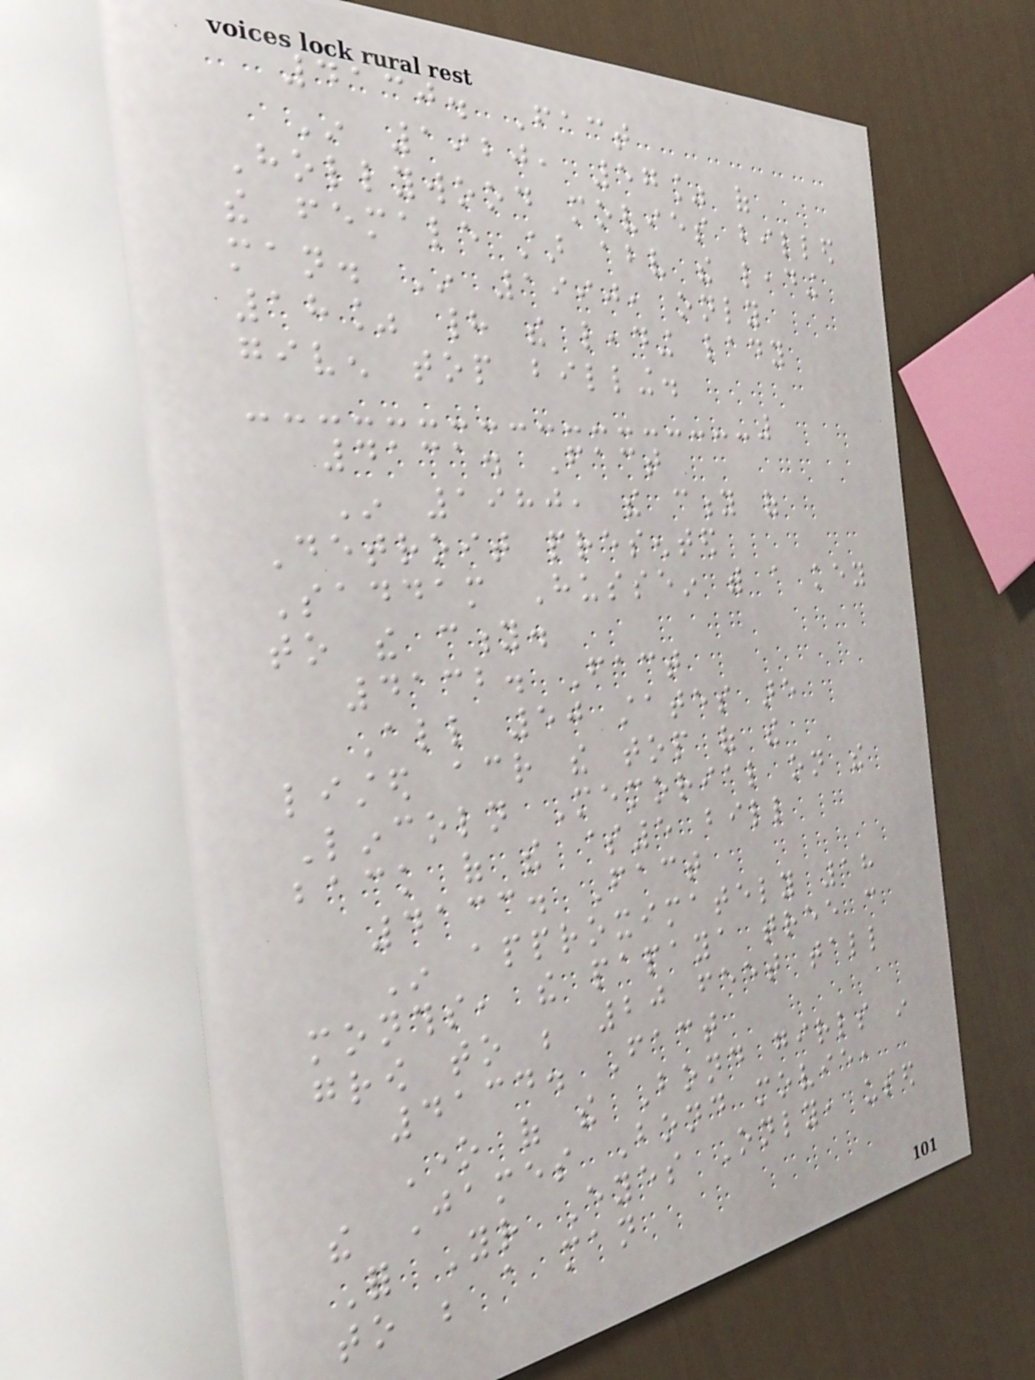4130. Fact
In 1920, 57% of
Hollywood movies billed
the female star above the leading
man. In 1990, only
18% had the leading lady
given top billing.
4131. Fact
In 1980, the city of
Detroit presented
Saddam Hussein with a key
to the city.
4132. Fact
All 50 states are
listed across the top of the
Lincoln Memorial on the
back of the $5 bill
4133. Fact
In approximately 18
months, the papaya tree can
grow to be 20 feet tall
4134. Fact
One of the Bond girls in
the James Bond movie,
For Your Eyes Only, used
to be a man
